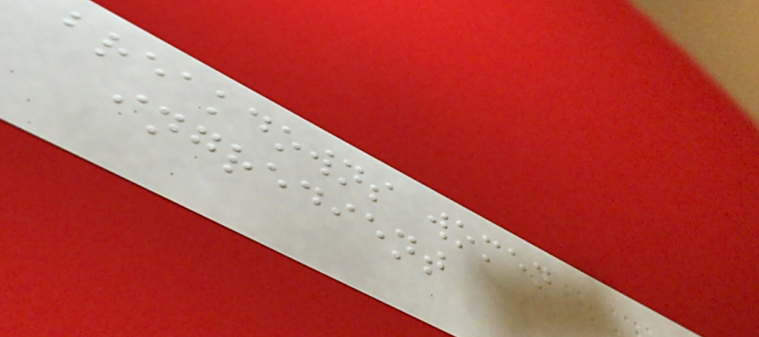breakdowns women
ingredient
